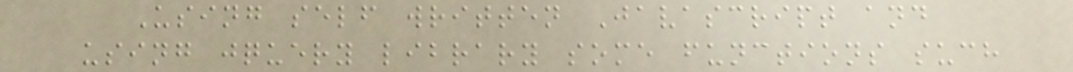Using self written Javascript and
using jquery library some functions such
